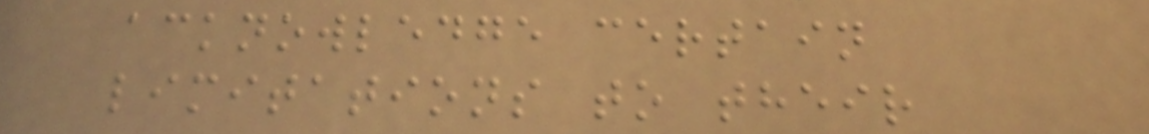acknowledge certain
limitations to their
